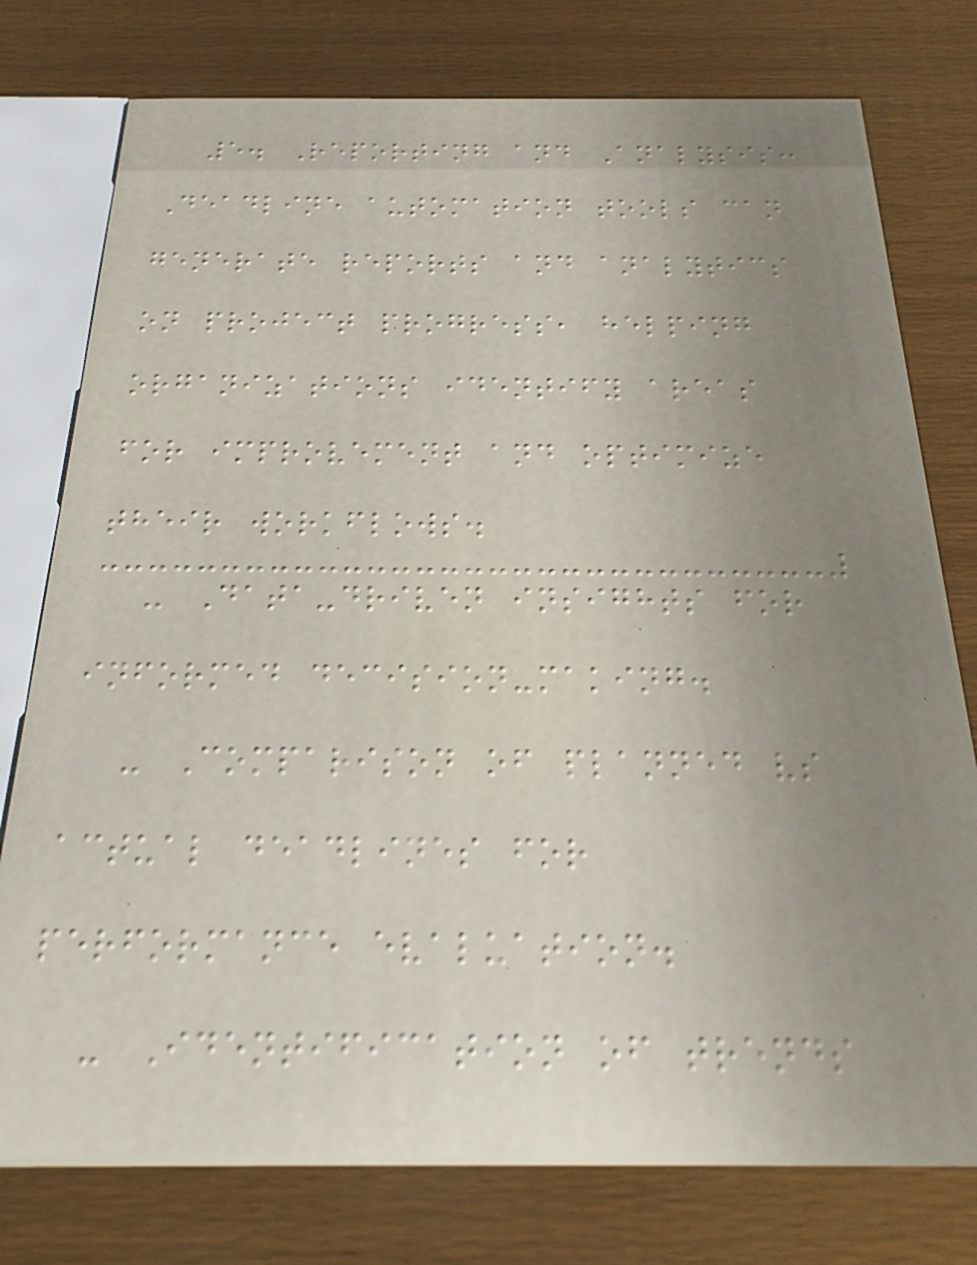5. Reporting and Analysis:
Deadline automation tools can
generate reports and analytics
on project progress, helping
organizations identify areas
for improvement and optimize
their workflows.
- Data-driven insights for
informed decision-making.
- Comparison of planned vs
actual deadlines for
performance evaluation.
- Identification of trends
